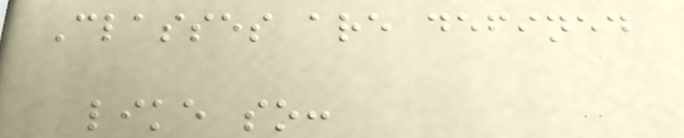Classes are defined
like so:
